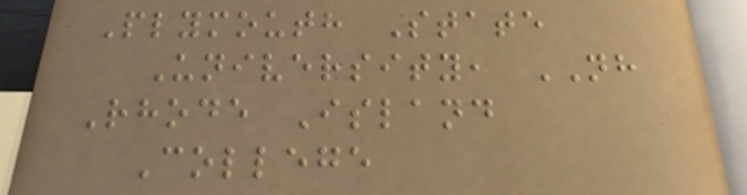Plymouth State
University, NH
Rhode Island
College
